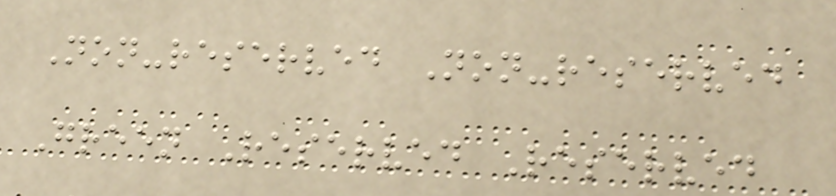Non-reserved Non-reserved
Green Reserved Reserved
